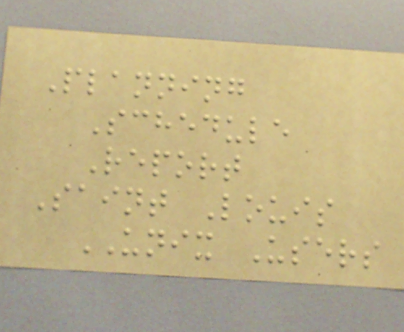Planning
Schedule
Report
Saint Louis
UNIX Users
